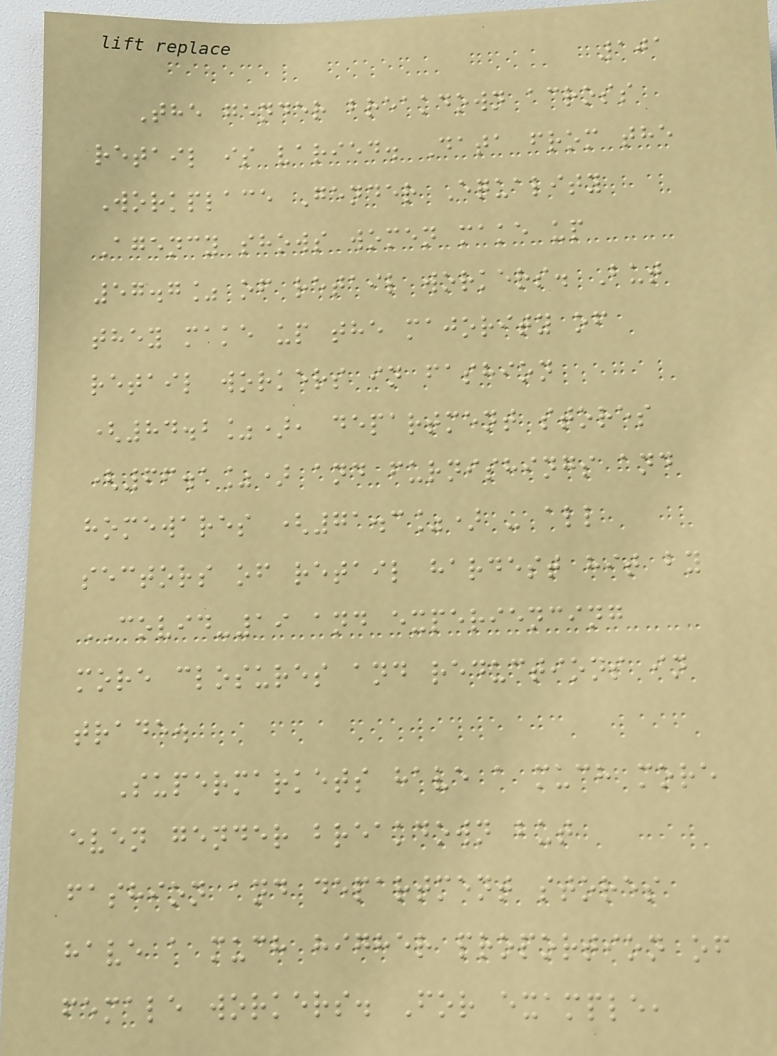101
The gender breakdown across
retail is varied. Data from the
Workplace Gender Equality
Agency shows women make up
57.7% of retail workers. But
they make up the majority of
retail workers in fashion
(84.2%), department stores
(66.1%) and furnishings and
homewares (71.3%) - all
sectors of retail hardest hit by
COVID-19 and experiencing
more closures and reductions in
trade.
Supermarkets have a much more
even gender breakdown but
fashion and department stores
have a much higher proportion of
female workers. For example,
